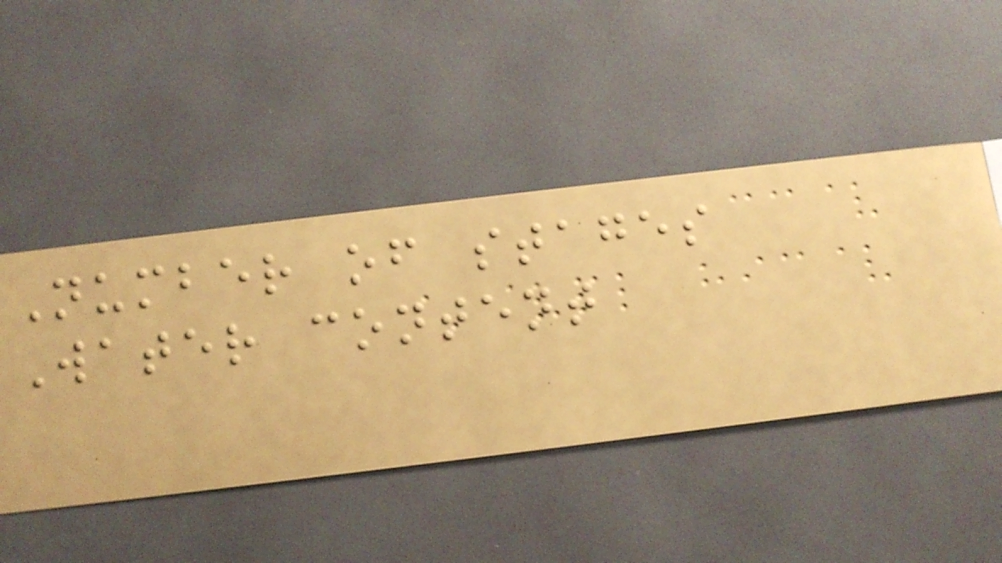Number of stages
Water content
